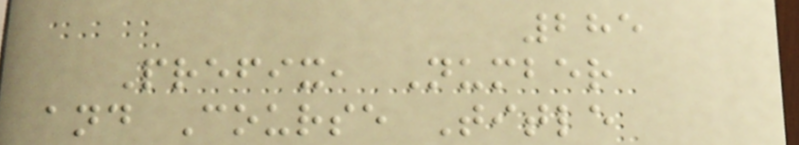285
Prefix, Number
and Course Title
